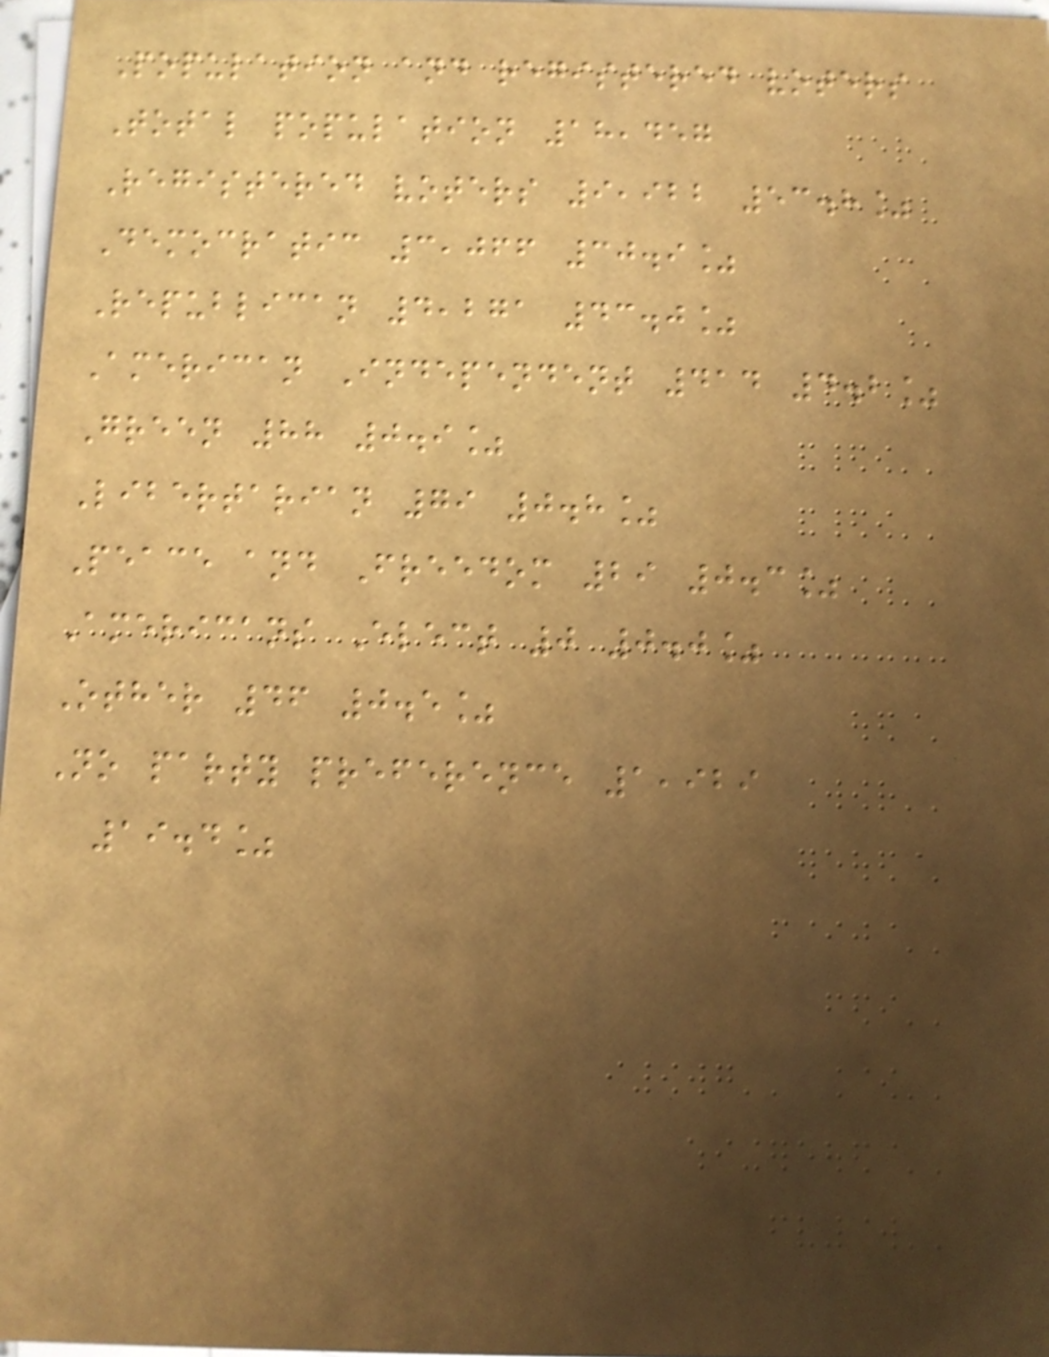Population and registered voters
Total population 18,457
Registered voters 9,922 53.8%
Democratic 3,066 30.9%
Republican 4,271 43.0%
American Independent 414 4.2%
Green 88 0.9%
Libertarian 79 0.8%
Peace and Freedom 29 0.3%
Americans Elect 0 0.0%
Other 46 0.5%
No party preference 1,929
19.4%
